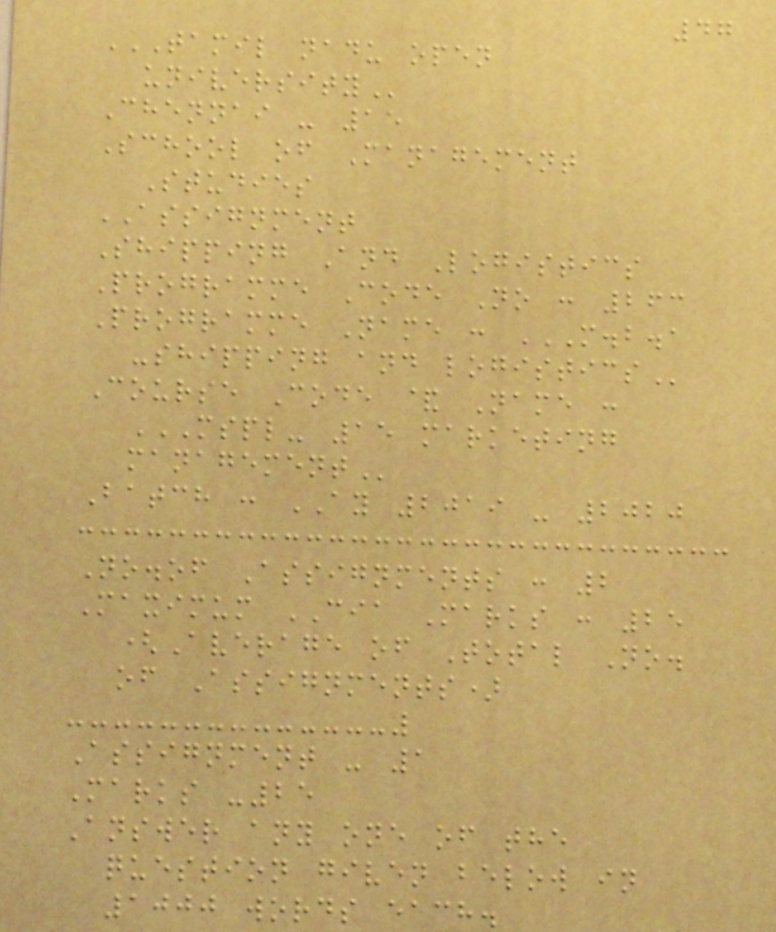47
TAMIL NADU OPEN
UNIVERSITY
Chennai - 15
School of Management
Studies
ASSIGNMENT
Shipping And Logistics
Programme Code No : 263
Programme Name : M.B.A
-SHIPPING AND LOGISTICS
Course Code & Name :
MSPL- 15 MARKETING
MANAGEMENT
Batch : AY 2019 - 2020
No.of Assignments : 2
Maximum CIA Marks : 25
(Average of Total No.
of Assignments)
Assignment - 1
Marks -25
Answer any one of the
question given below in
1000 words each.
